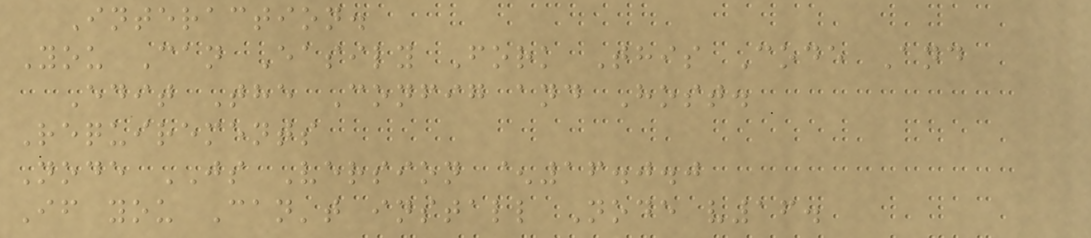Interaction.
You Can Easily Fork This Code And
Edit The Config and Host.
Requirements
Node JS Version ^16.0.0
If you Can't install Node v16.
